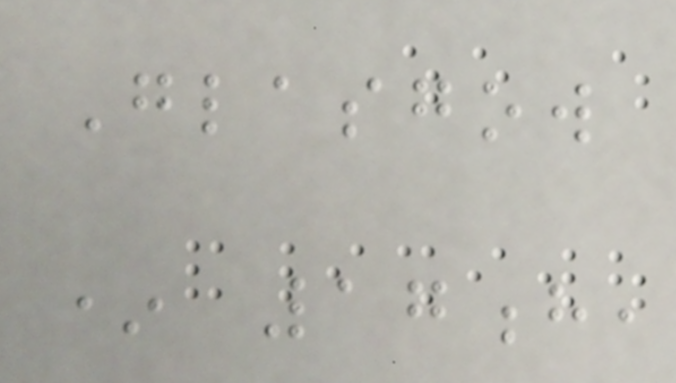Glasgow
* 17h,
